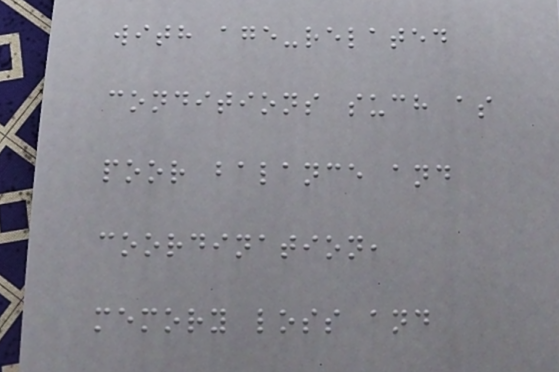with age-related
conditions such as
poor balance and
coordination,
memory loss and
